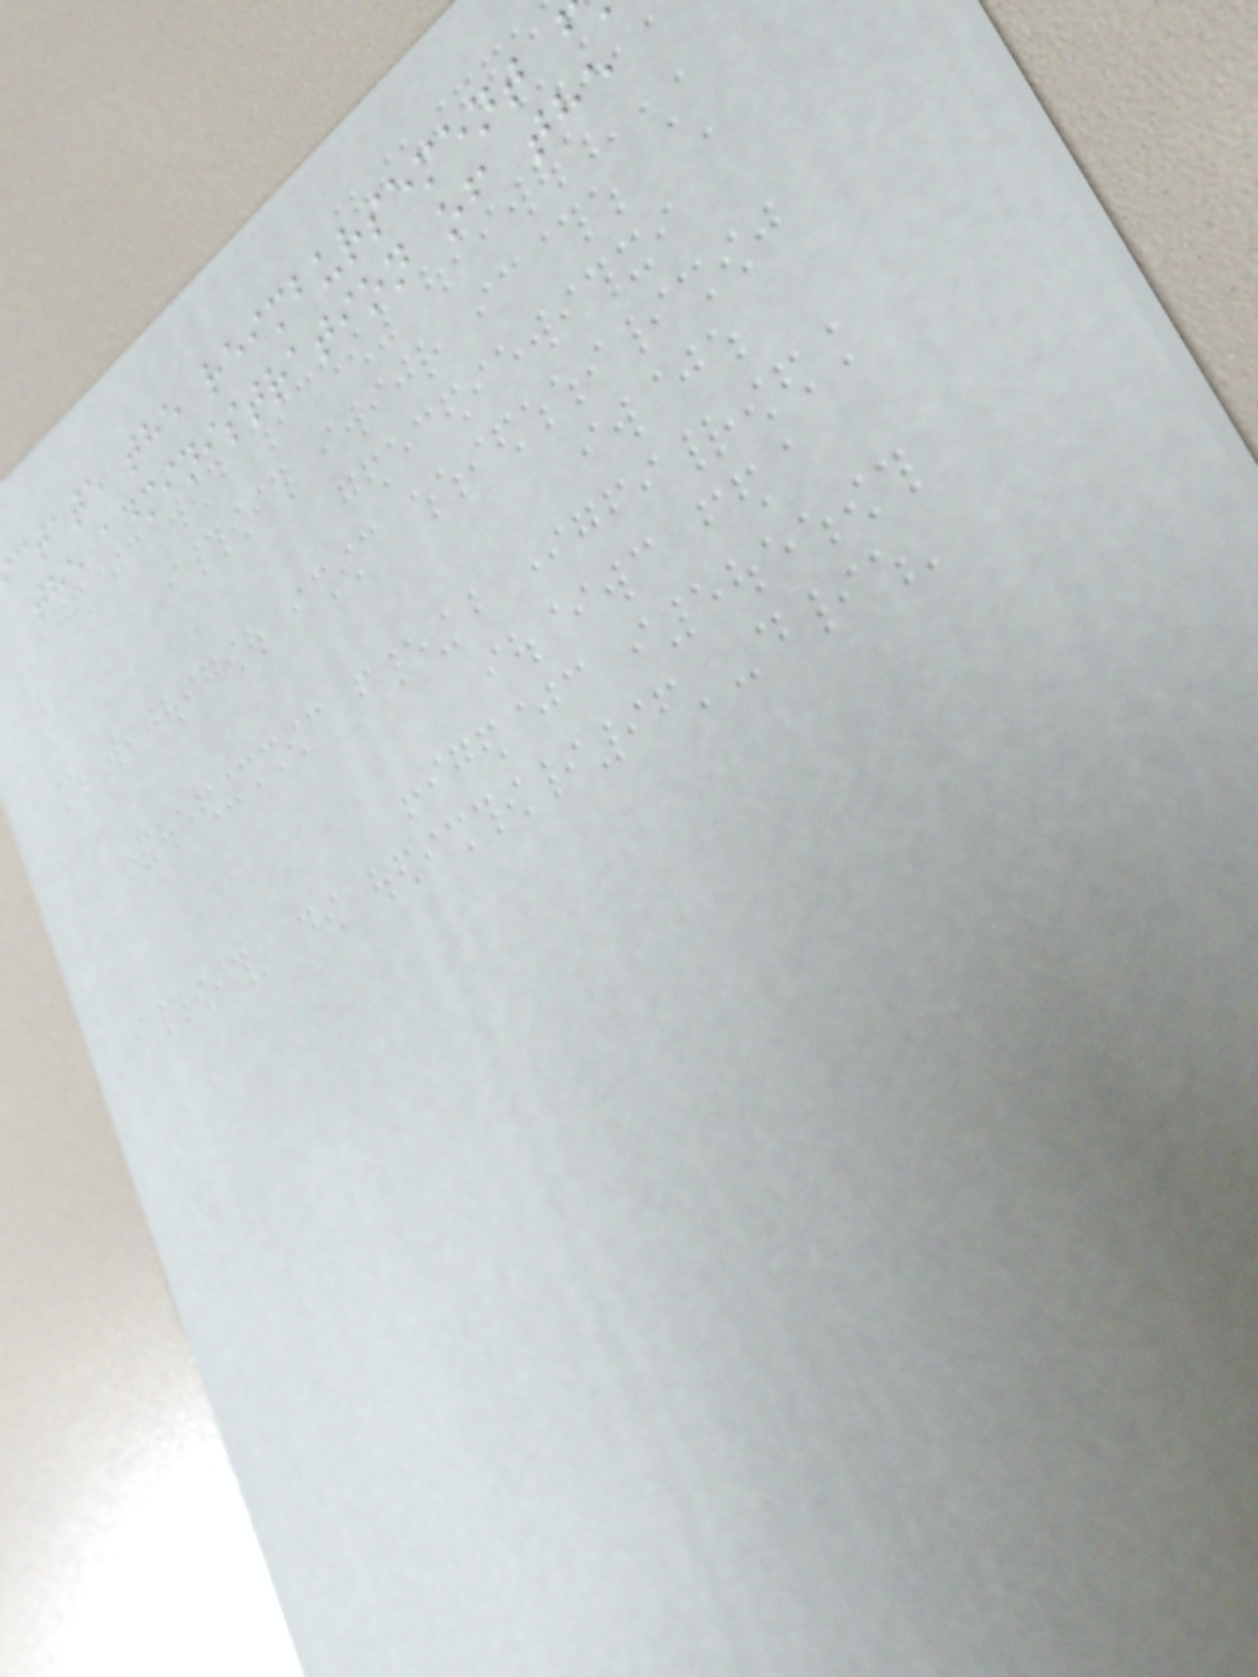ctate the reimbursement
the administration of the
